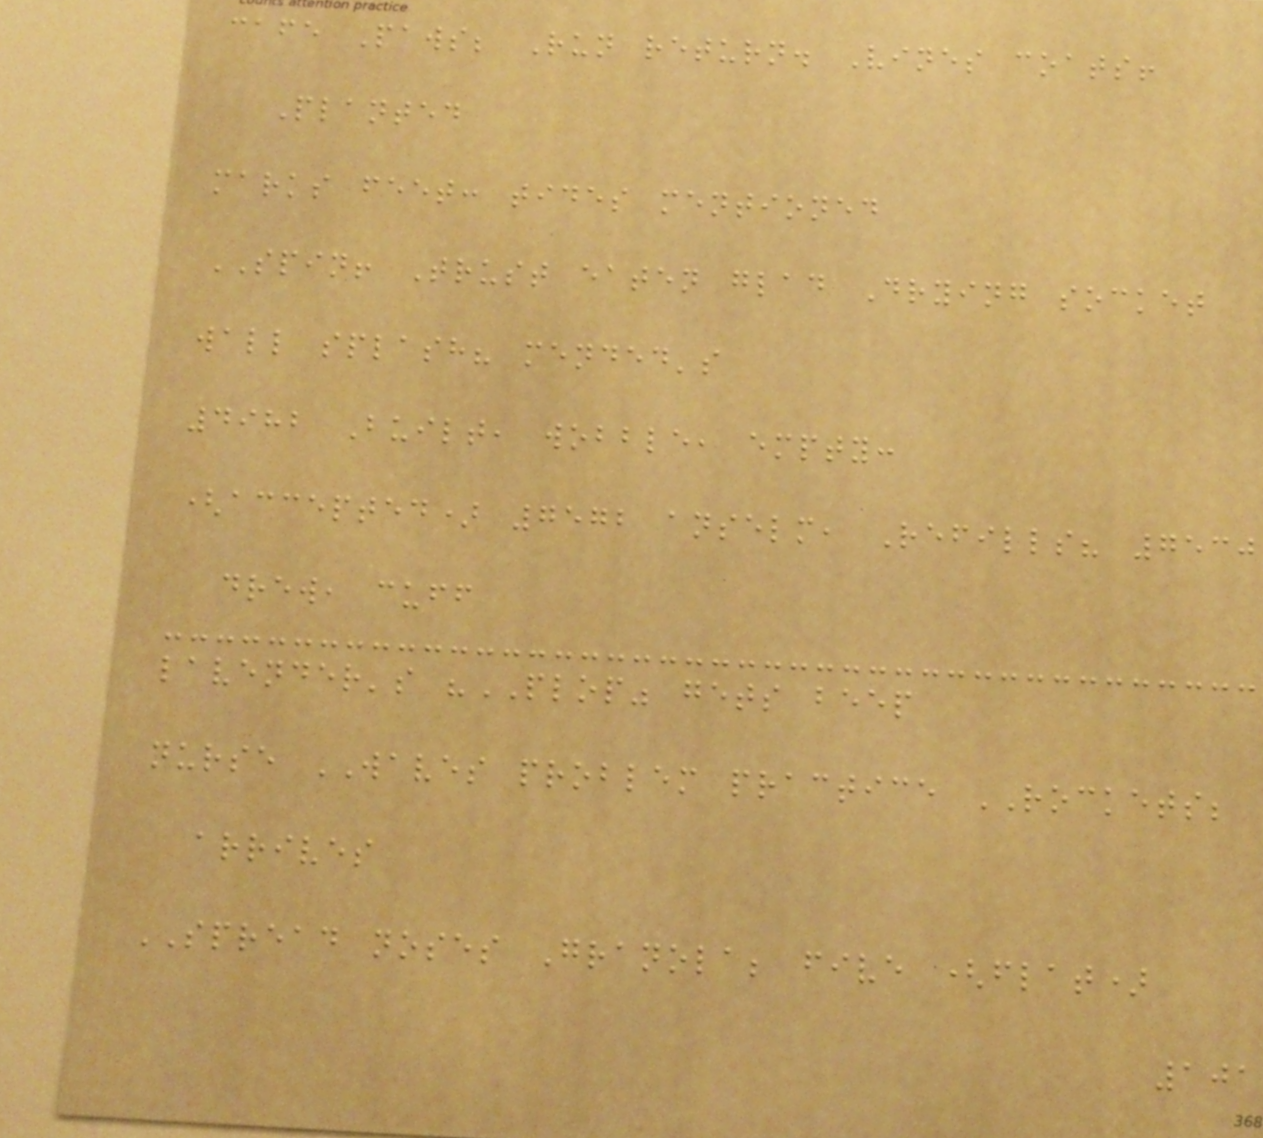cafe Paws; Run return. Vines coats!
Planted
marks feet: tides mentioned
SPIN! Trust eaten glad Drying socket
wall splash? mended's
4982 Built, wobble, empty:
(accepted) 7572 anselm, Refills? 7530
drew, cuff
lavender's "PLOP" gets beep
nurse WAVES problem practice ROCKETS;
arrives
SPREAD noses Granola; five (flat)
101
